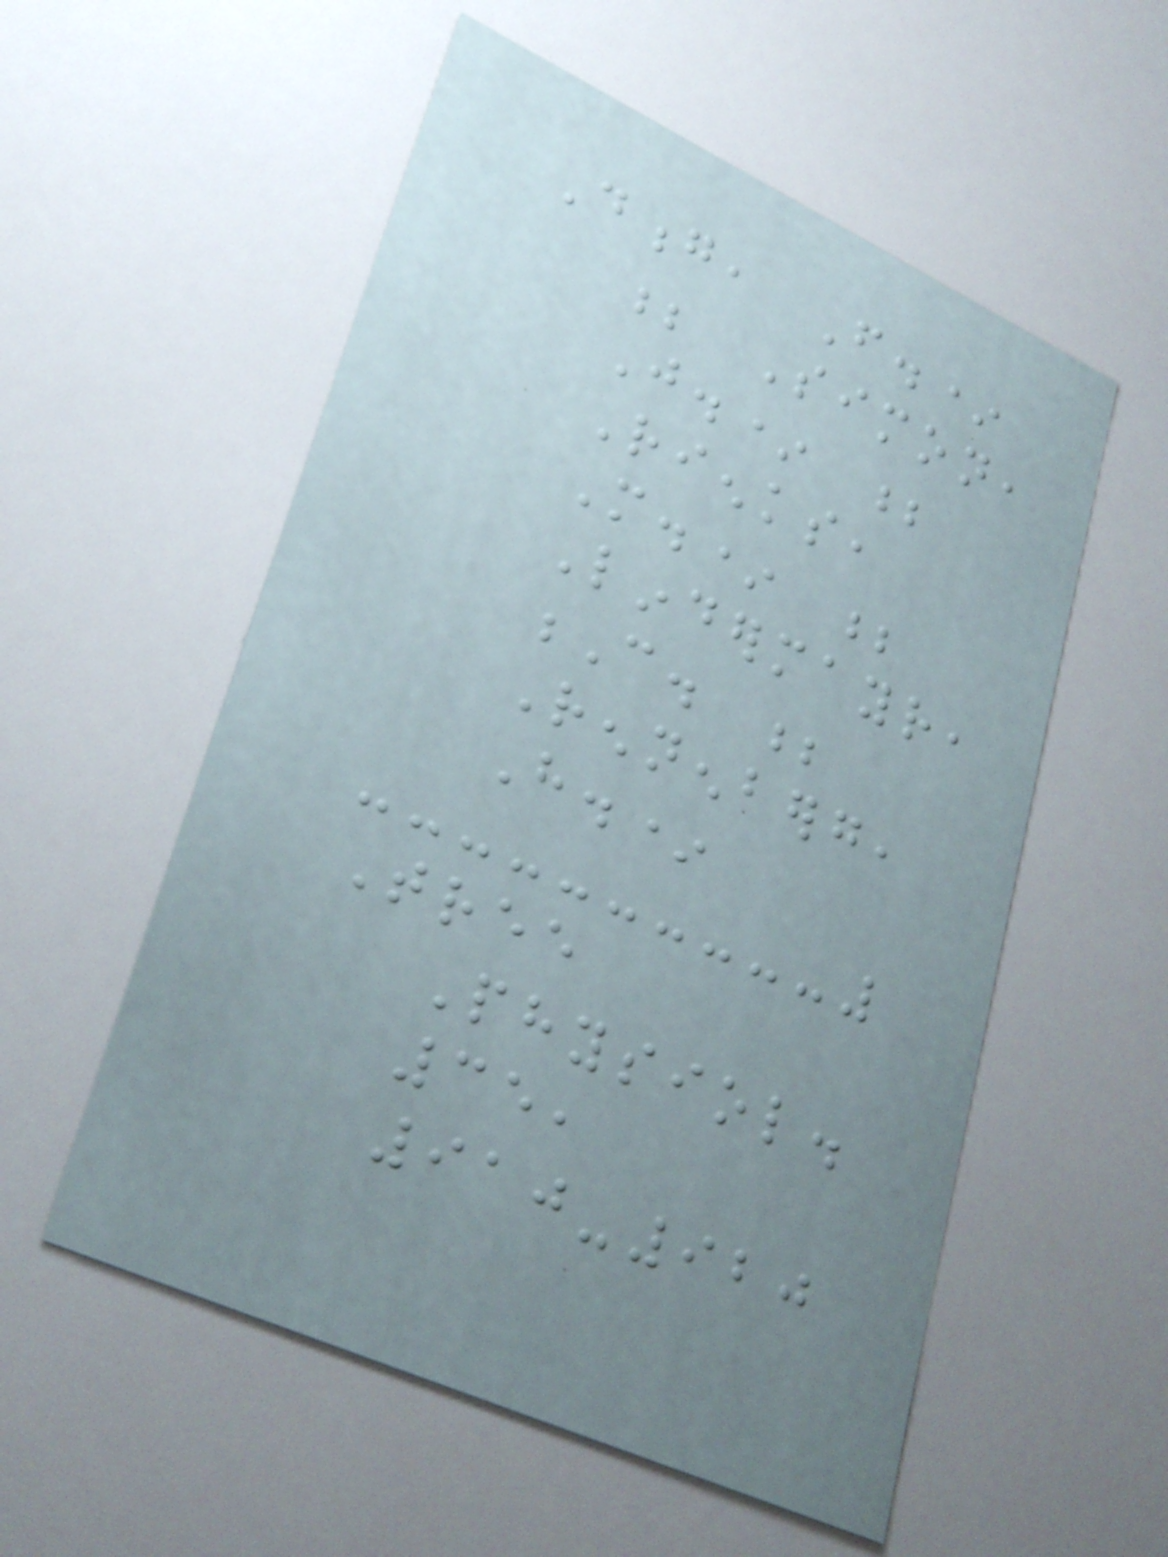Dong, F.*
; Simon,
J.* ;
Rienks,
M.* ;
Lindermayr,
C. ;
Rennenberg,
H.*
Tree
Physiol.
35,
910-920
